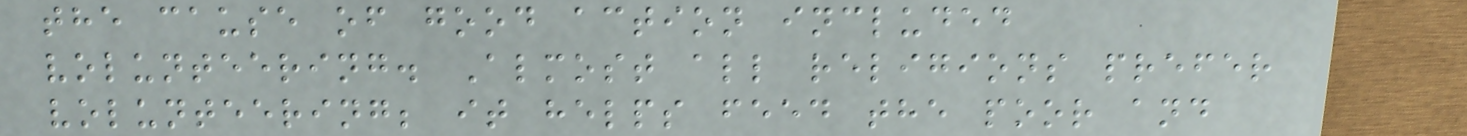the cause of good action included
volunteering. Almost all religions prefer
volunteering; it helps feed the poor and
